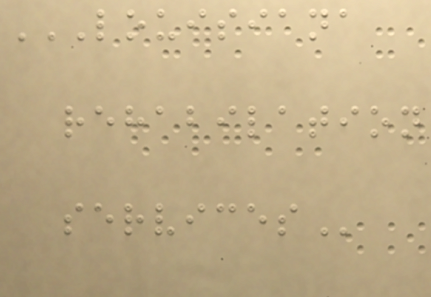LOUISIANA
REHABILATION
SERVICES
